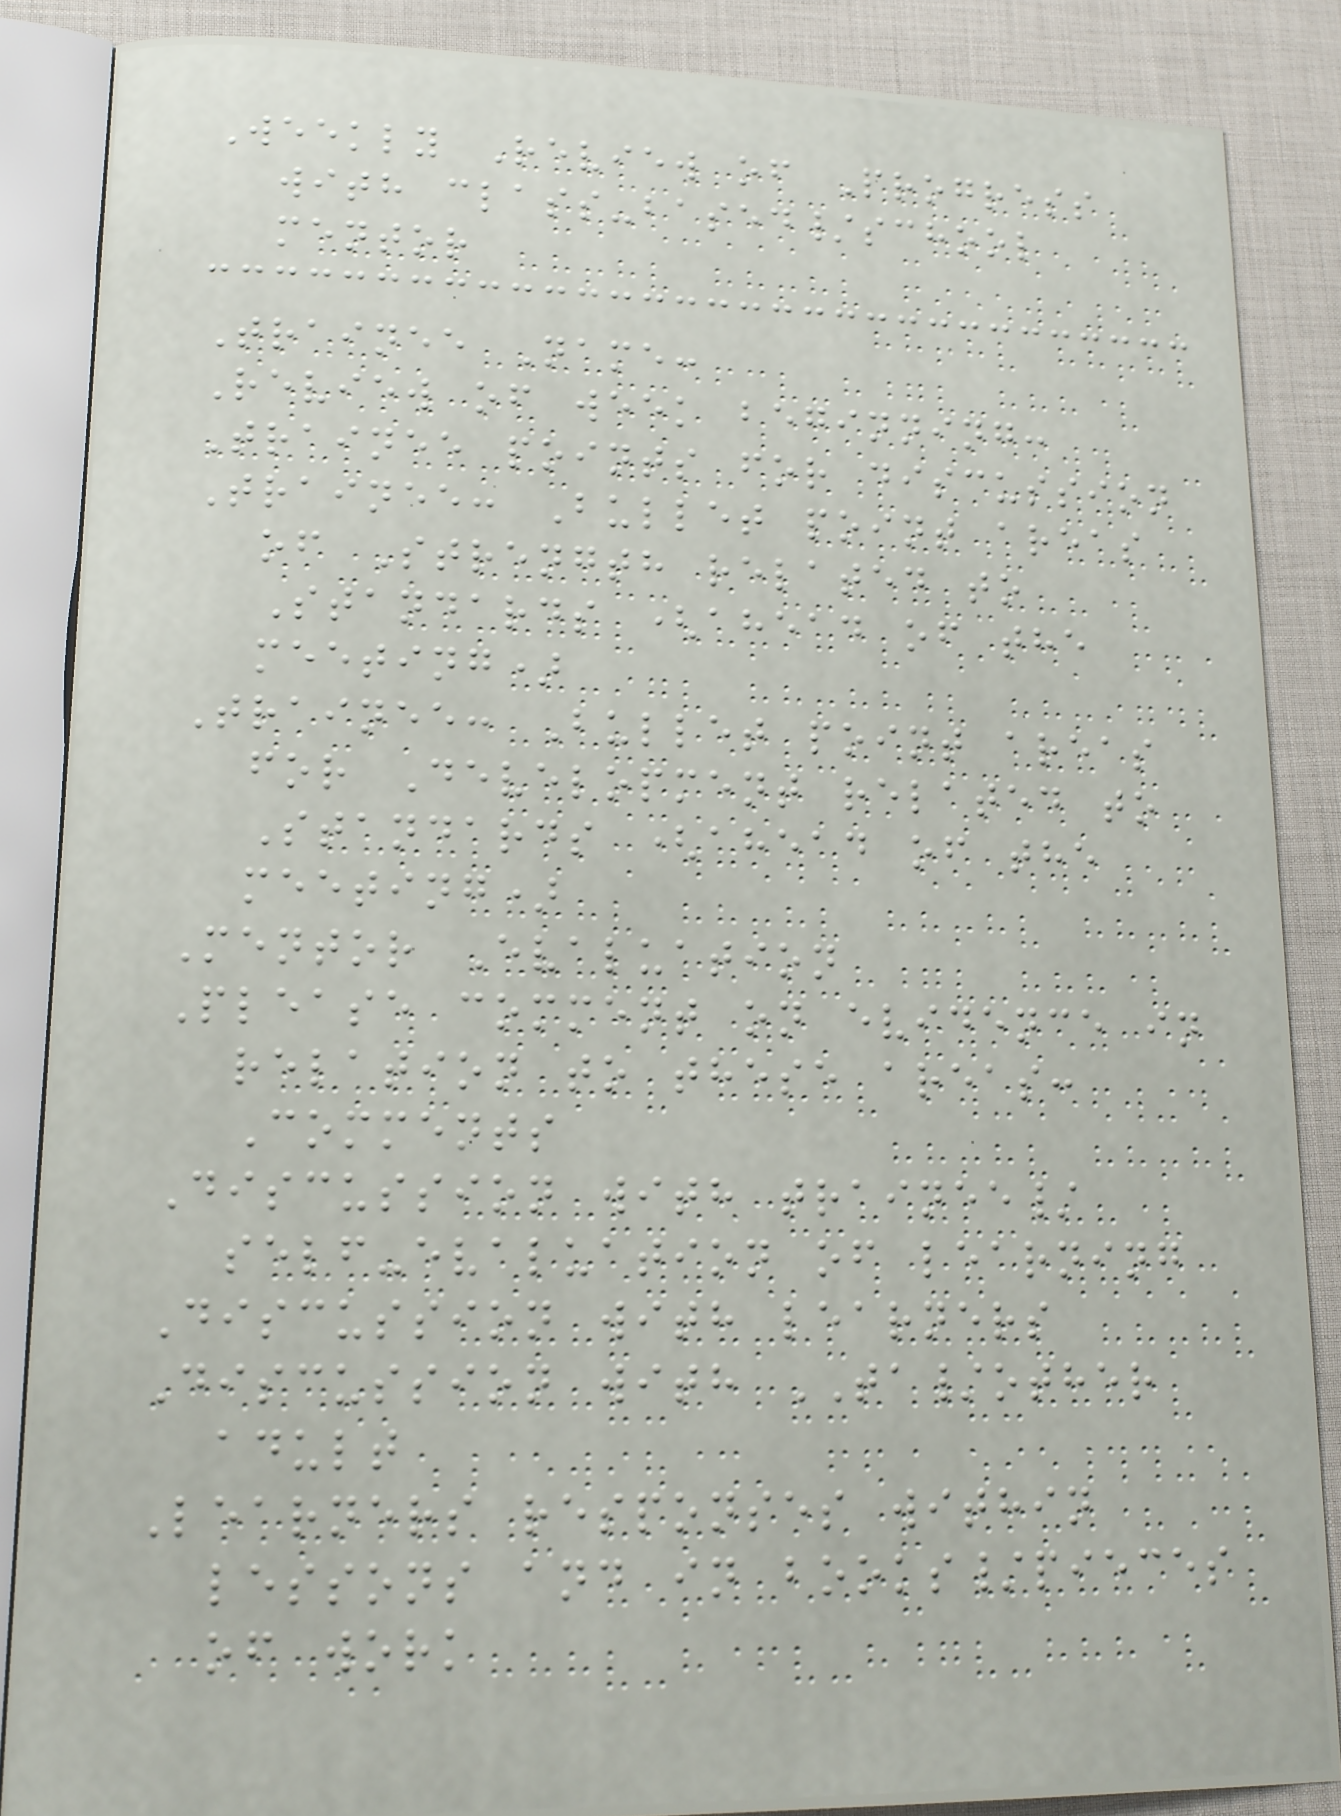Weekly Review of Progress
with class-based/school
mentor
Trainee Name:
Review of week beginning:
Trainee points for discussion
Trainee: Bullet point areas
of Strength related to
Standards (ahead of the
meeting)
Trainee: Bullet point areas
for Development related to
Standards (ahead of the
meeting)
Mentor Evaluation
Please comment on evidence in
relation to these areas:
Comments
Discussion with trainee/
self-evaluation of learning
Discussion with learners
Discussion with TA/other
adult
Learners responses within
lessons and in books/pieces
of work
